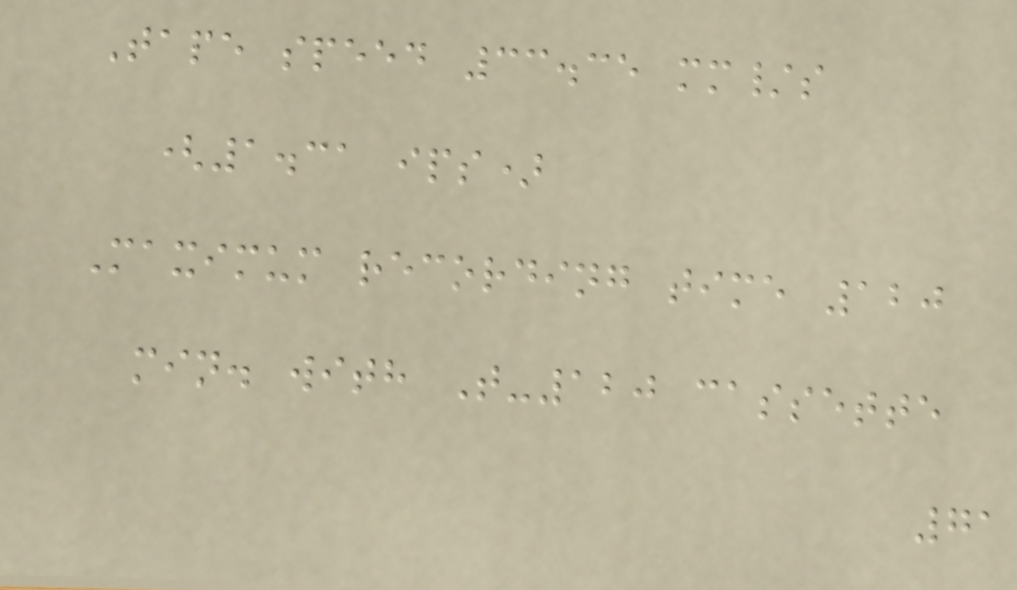Tape speed 33.35 mm/s
(1.31 ips)
Maximum recording time 120
min. with T-120 cassette
71
